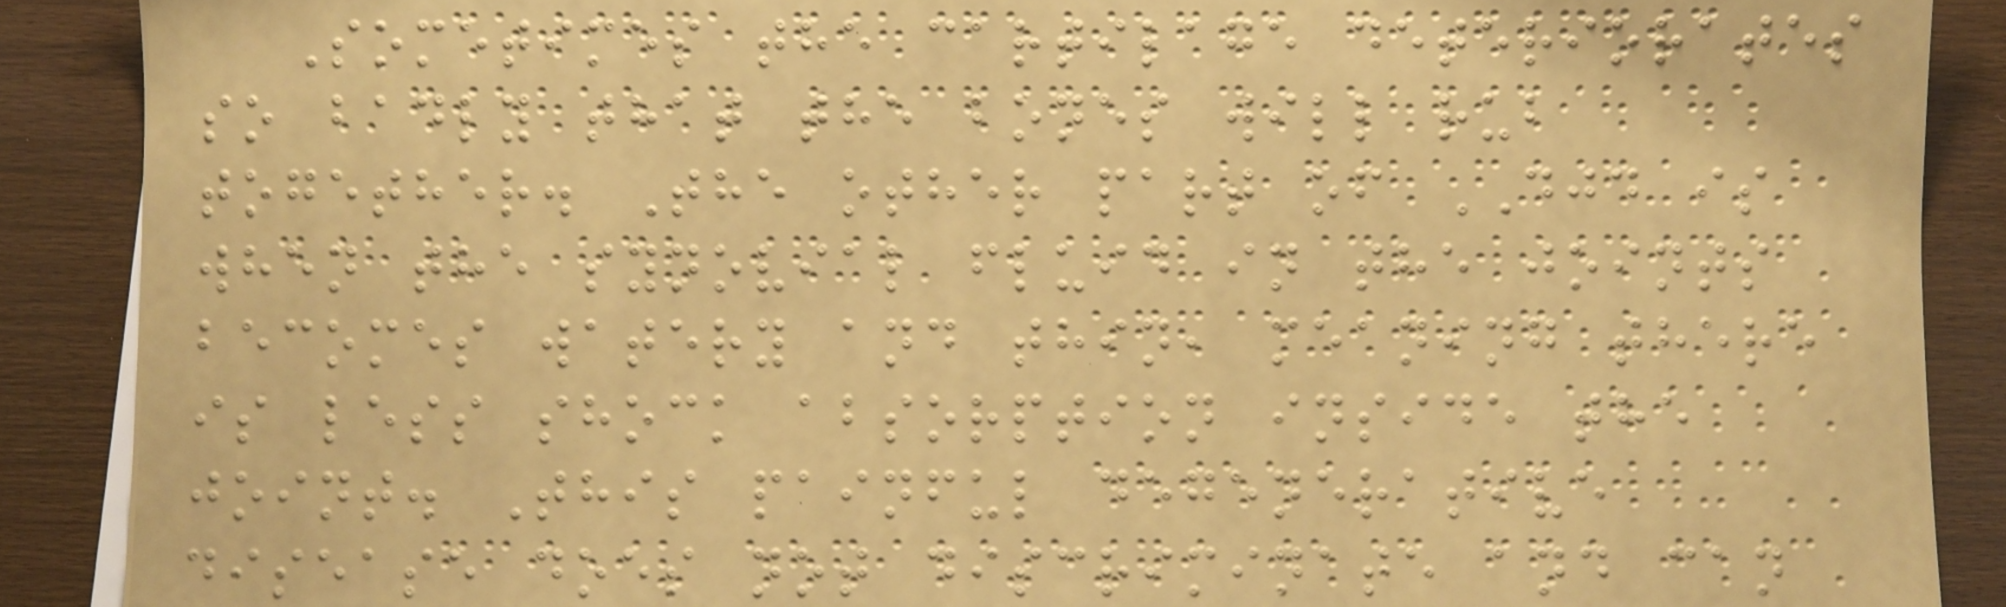Sometimes the cartilage deteriorates
so badly that the bones will rub
together. The other part of DJD is
when the synovial fluid in the joints
becomes watery and thin, meaning there
is less shock absorption inside the
joint. This painful degenerative
disease does not discriminate and can
